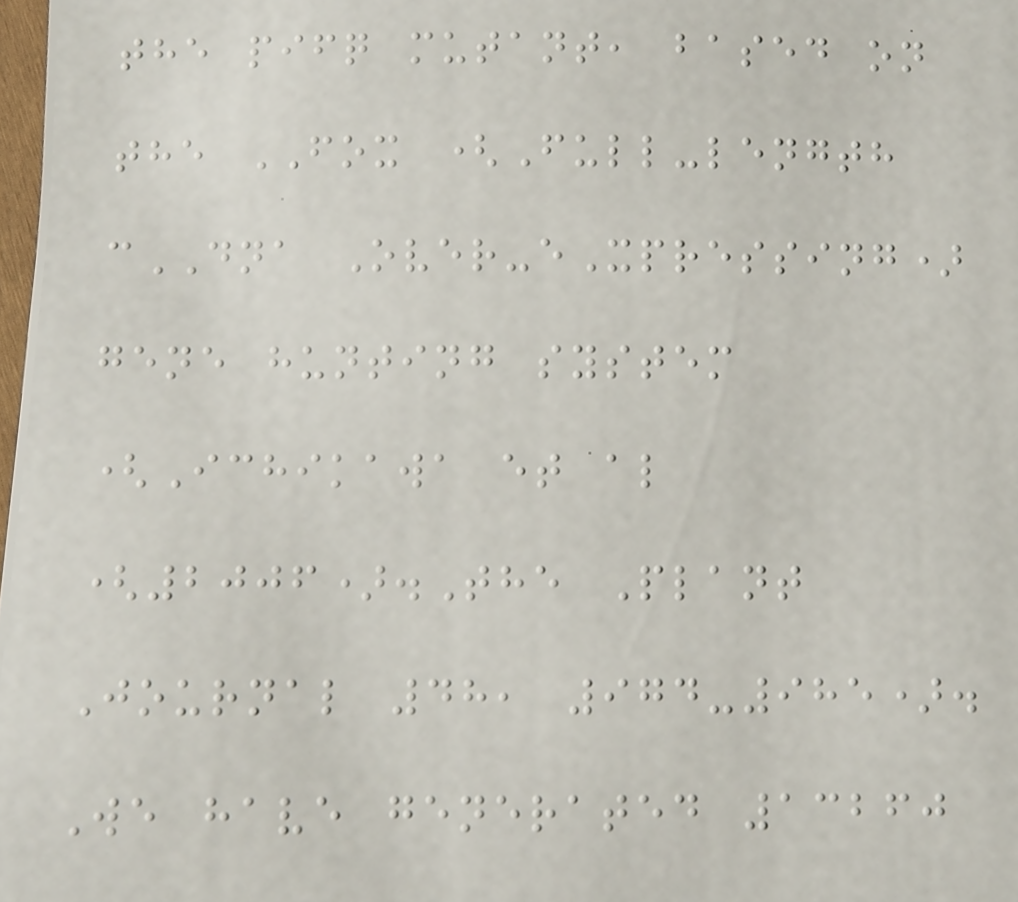the pifq mutant, based on
the FOX (Full-length
cDNA Over-eXpressing)
gene hunting system
(Ichikawa et al
(2006).The Plant
Journal 48, 974-985).
We have generated 13260
